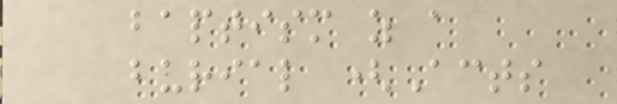baptism as a
burial (Acts
